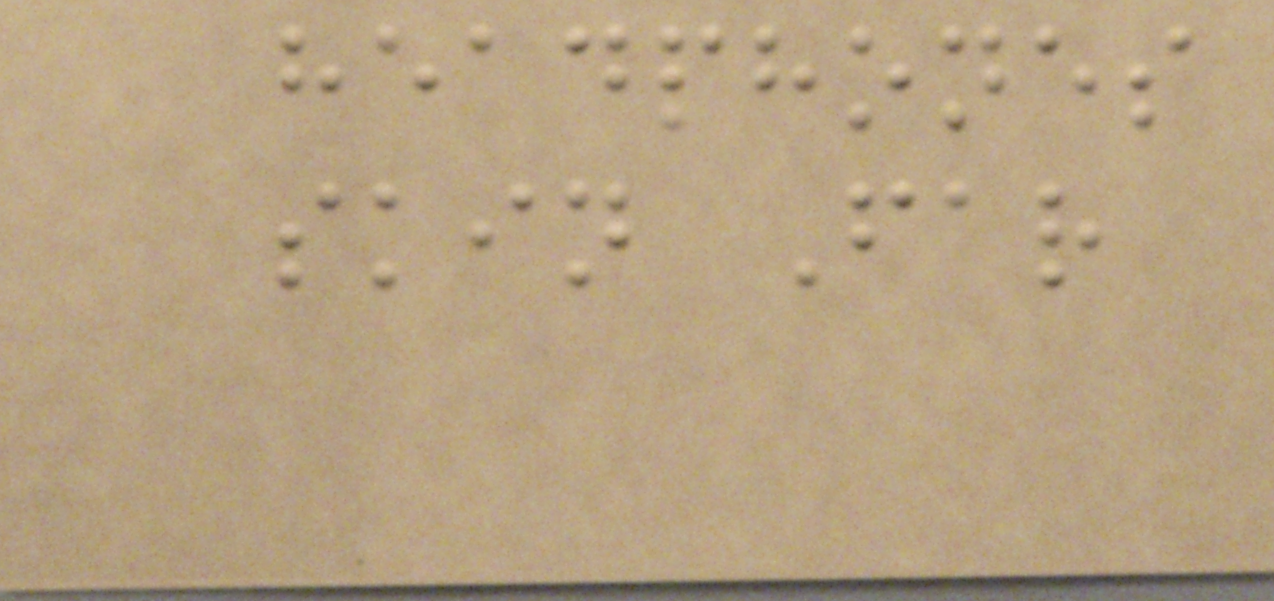headphones
skin Far
